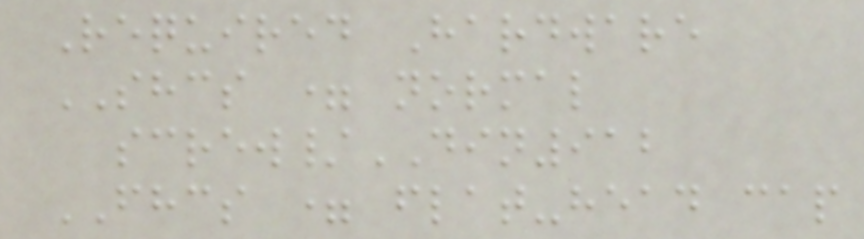Required Hardware
SHCS = normal
screw/DIN912
FHCS = flat-head cap
